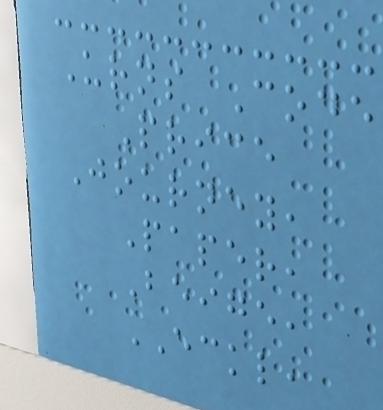Urns Code
Price
Journey,
Paper,
Beige,
ECKL,
